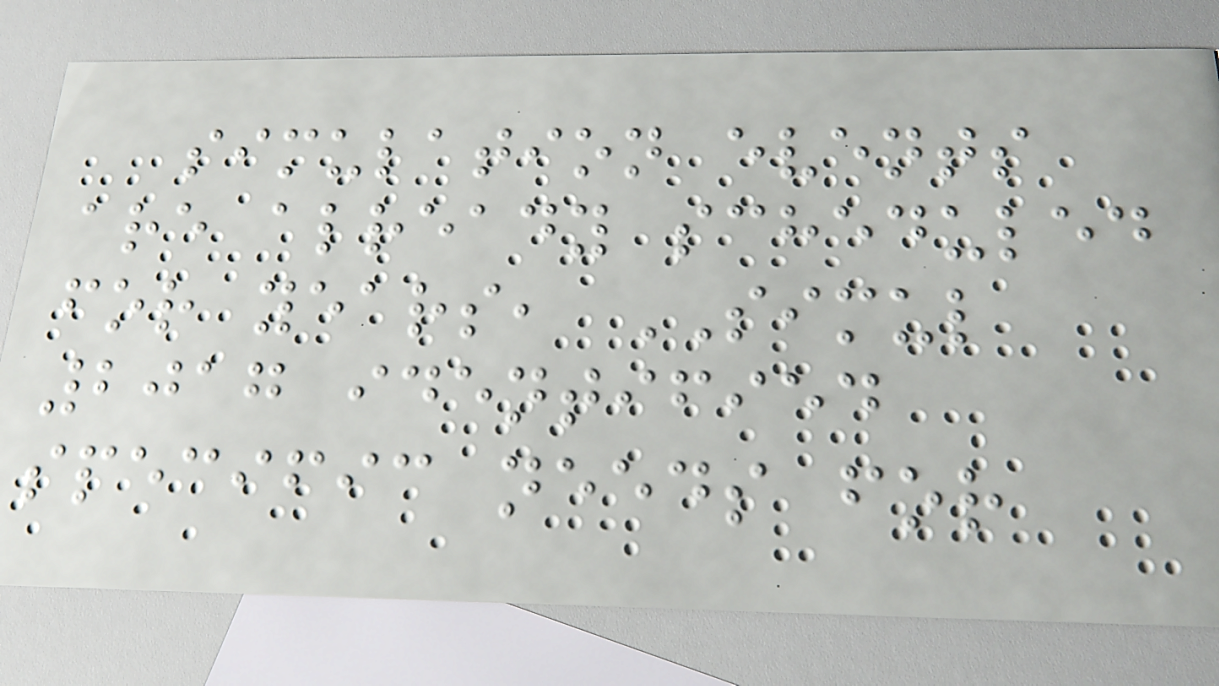simulation events
are already scheduled
for years, SIMUL
2017 identified
specific needs for
